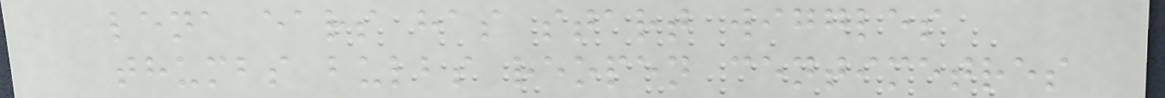lena ears has start wiggles
thumbs bulbs reopen centimetres
